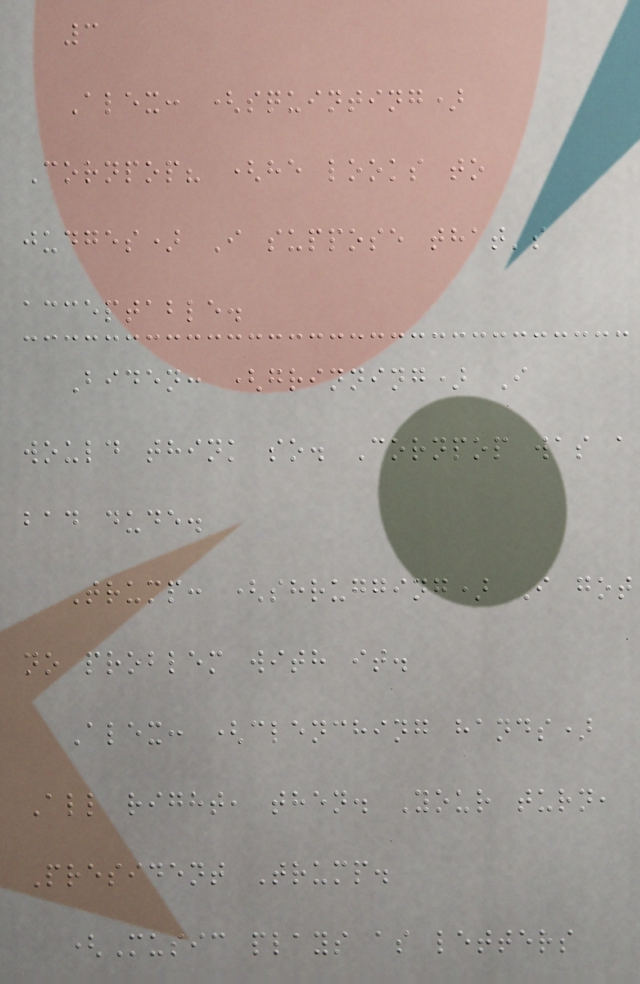3
Alex: (squinting)
Cornpop? (he looks to
judges) I suppose that's
acceptable.
Biden: (grinning) I
would think so. Cornpop was a
bad dude.
Trump: (shrugging) I got
no problem with it.
Alex: (clenching hands)
All right, then. Your turn,
President Trump.
(Music plays as letters
